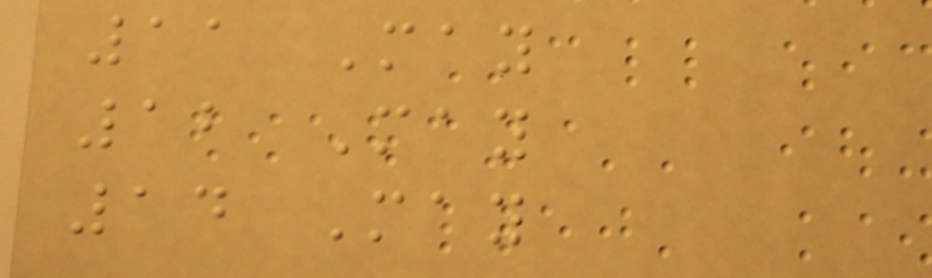11 May
12 May
14 May
